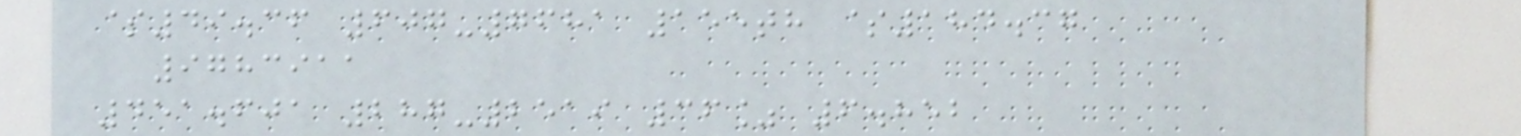$49.36 607-7681 155th $184.37
9783911
451.601 287-2519 36% 6.852
